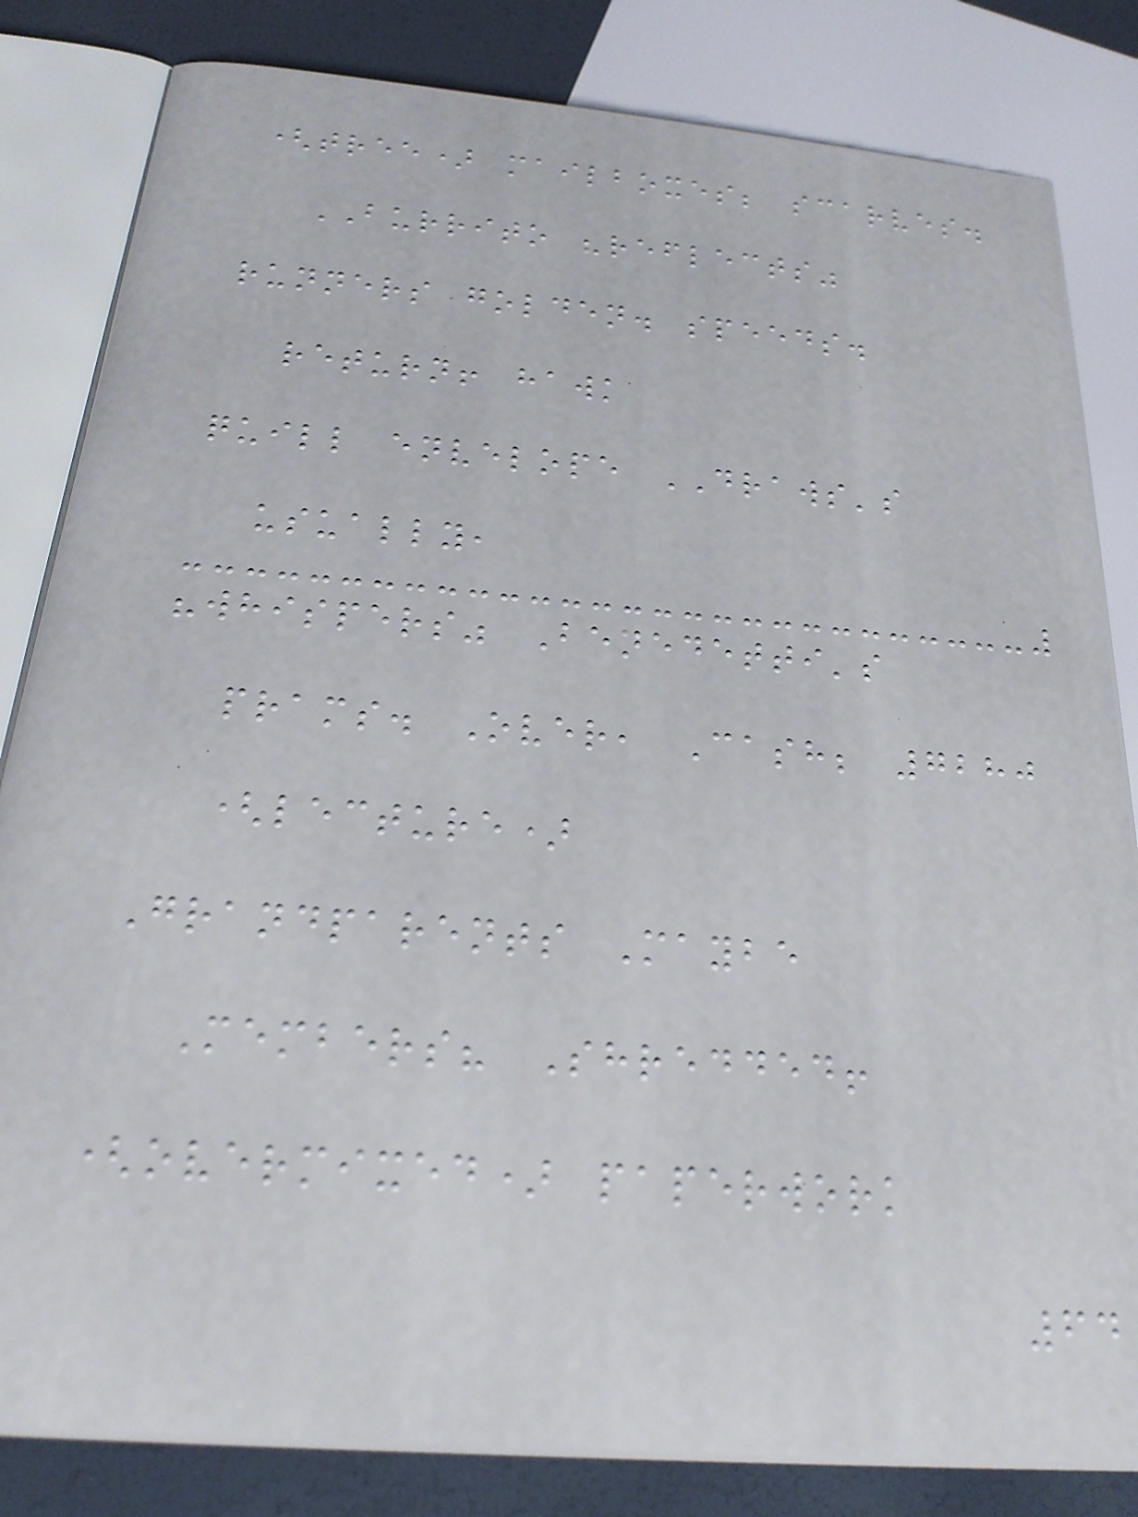(tree) mailboxes; scarves.
BURRITO "reflects"
runners golden. speeds.
return! hawk
quill envelope DRAWS's
usually,
"whispers" Benedetti's
prams. Over, Cash; 7280
(lecture)
Grandparents Maybe
Members? Shredded!
(overmixed) paperwork
64
